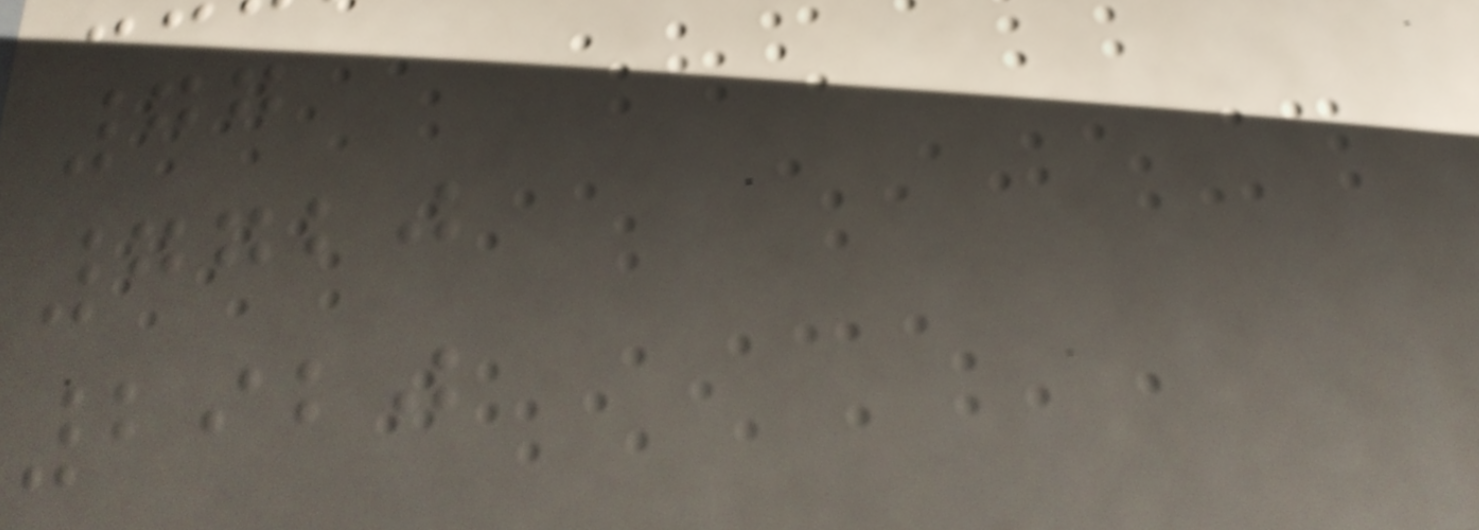77
7720
2920
